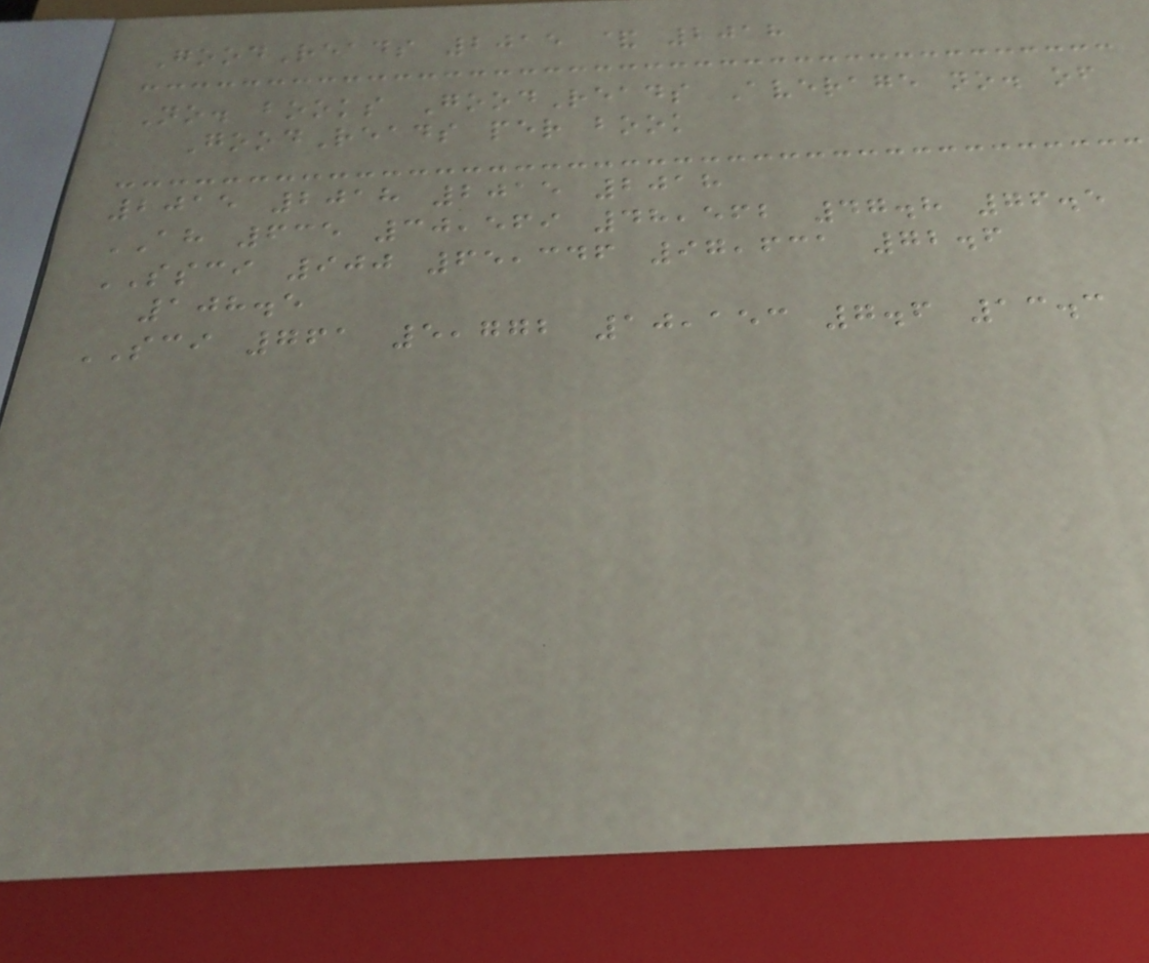GoodReads 2015 & 2018
No. books GoodReads Average no. of
GoodReads per book
2015 2018 2015 2018
AH 635 30,569 48,562 47.8 76.5
SSCI 900 65,346 97,631 72.6
108.5
SCI 761 5,772 10,153 7.6 13.3
